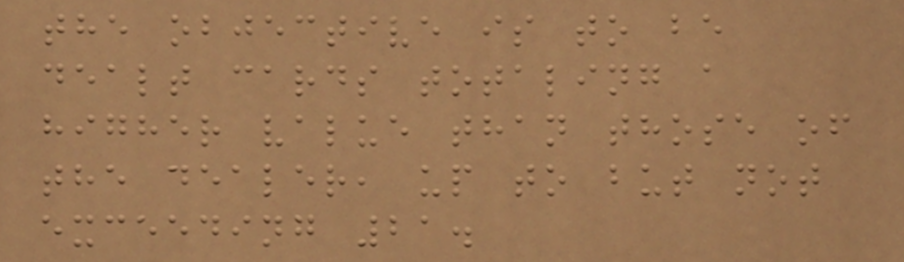the objective is to be
dealt cards totaling a
higher value than those of
the dealer, up to but not
exceeding 21.
